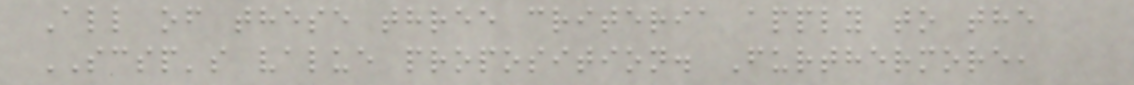All of these three criteria apply to the
SCSP's value proposition. Furthermore,
